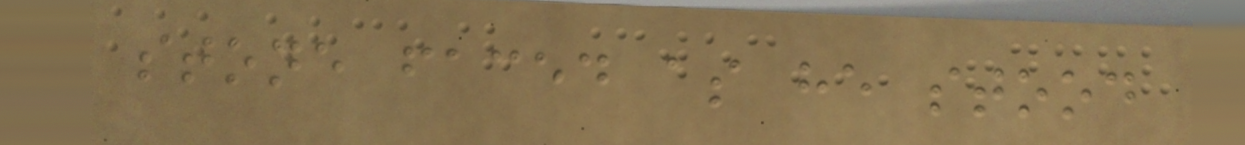stone faced as he stood
